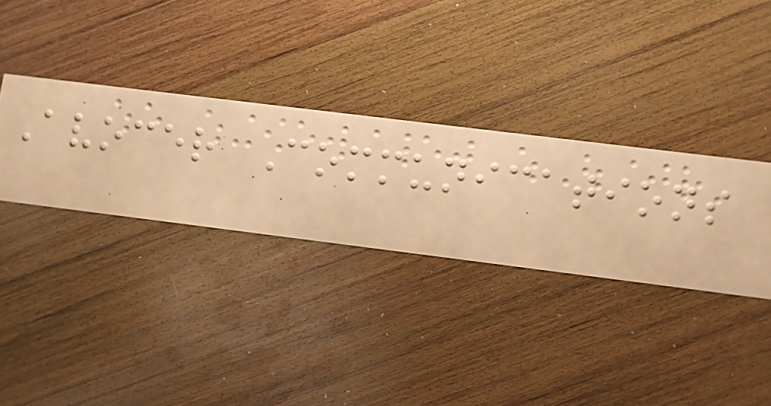Avocer Communications
